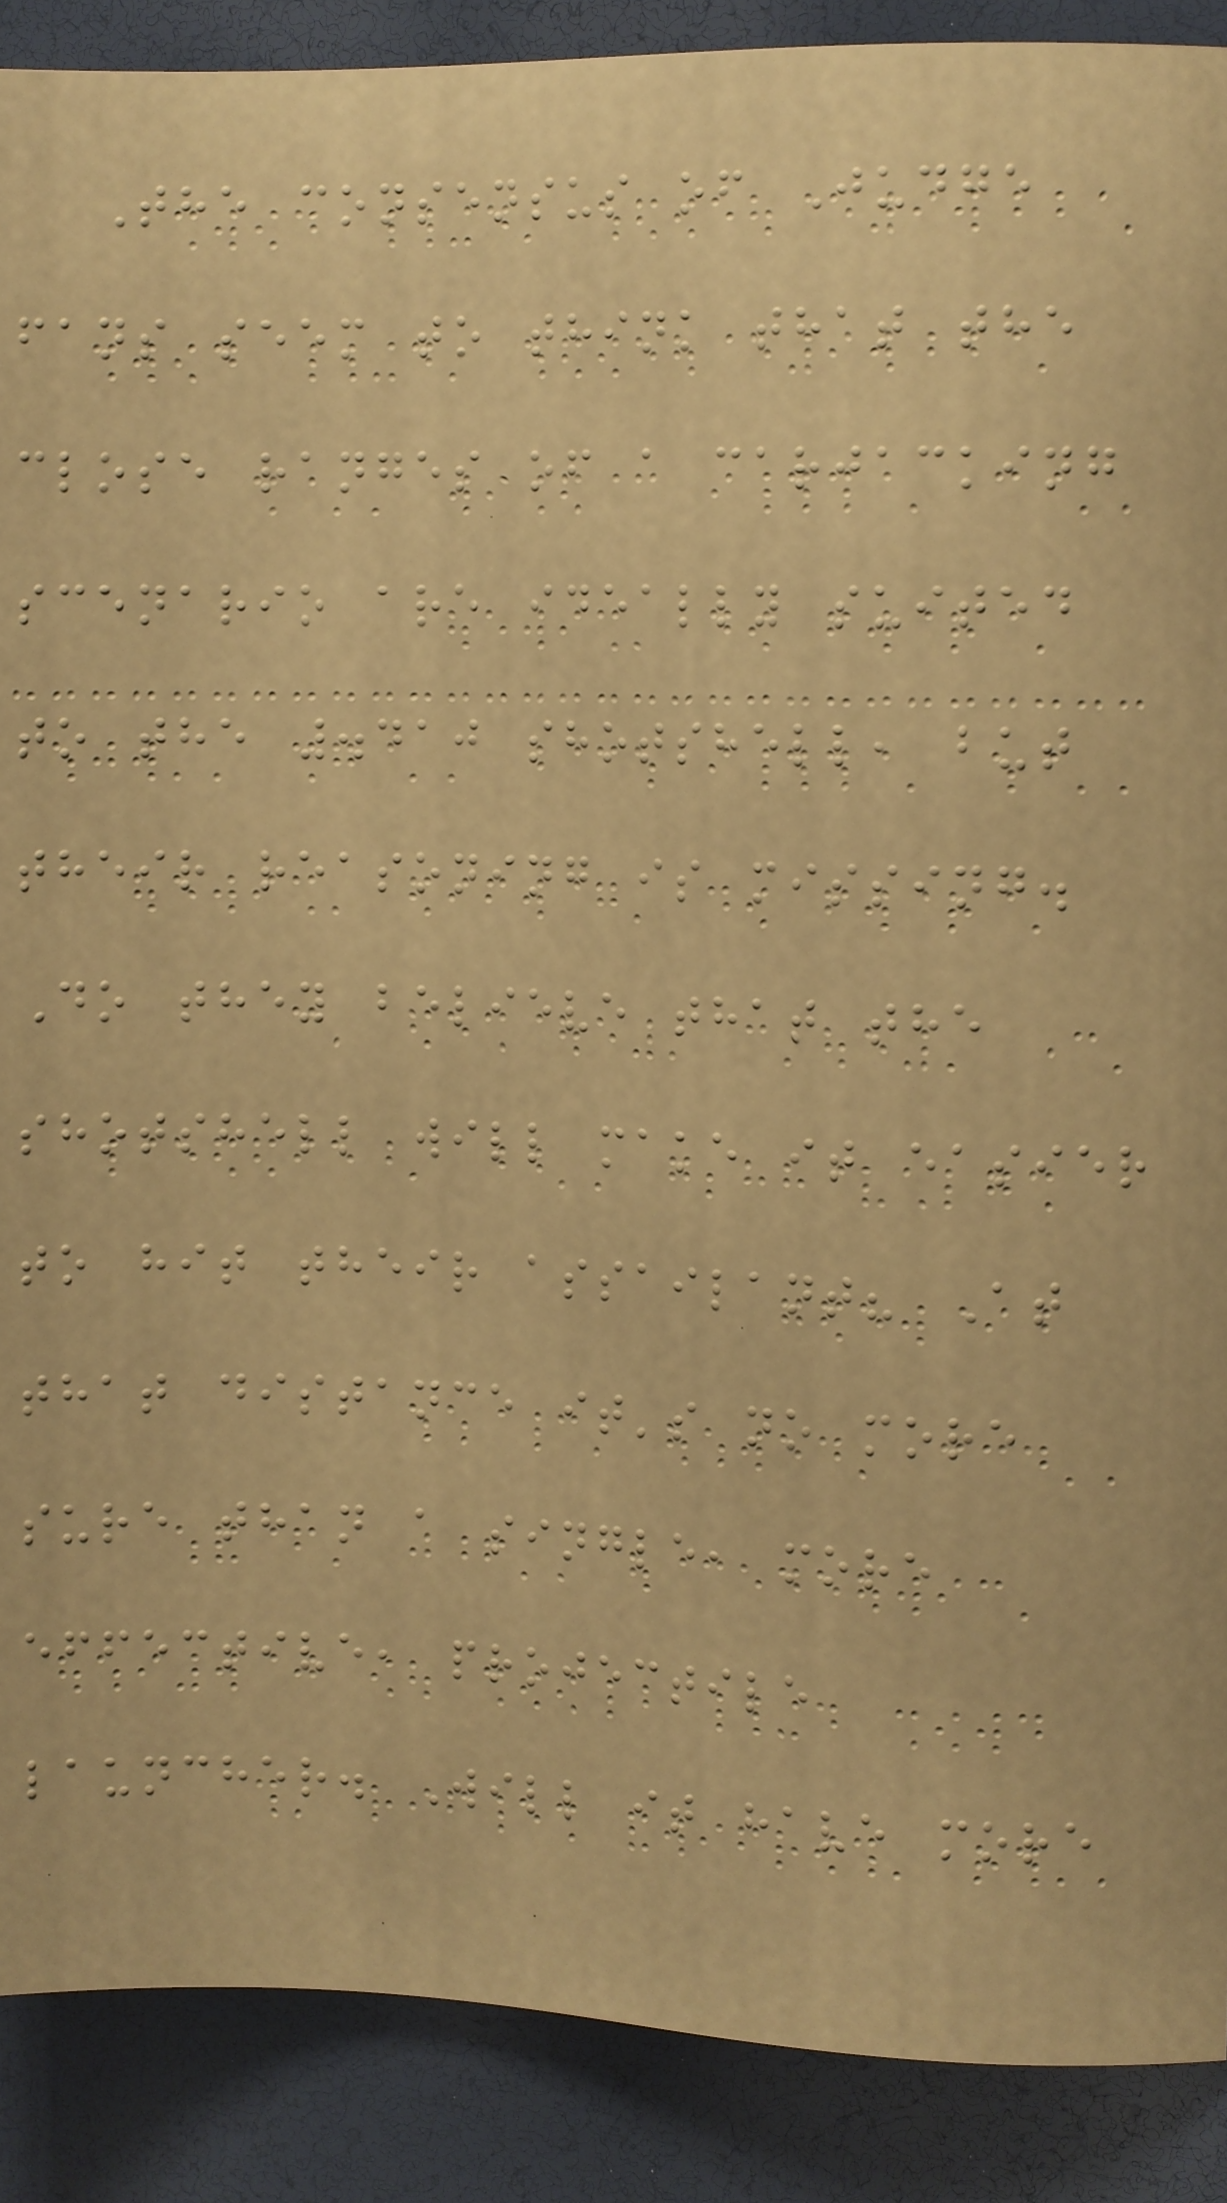The consensus of Judge
fans seem to think that the
close ranges of a carjacking
scenario are ideally suited
to the .410 shotshell, but
their reasoning is missing.
Do they believe that the
shotshell will make it easier
to hit their assailant? At
that distance it's no more
sure than a single, more
effective, projectile
launcher. Will it have more
